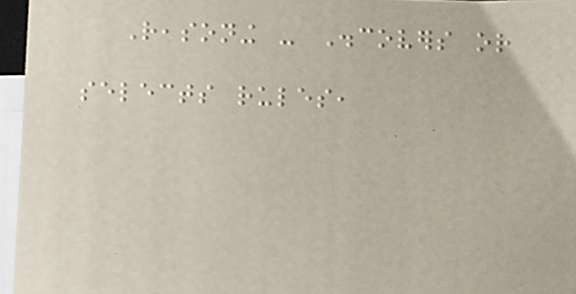Reasoning - Discovers or
selects rules,
